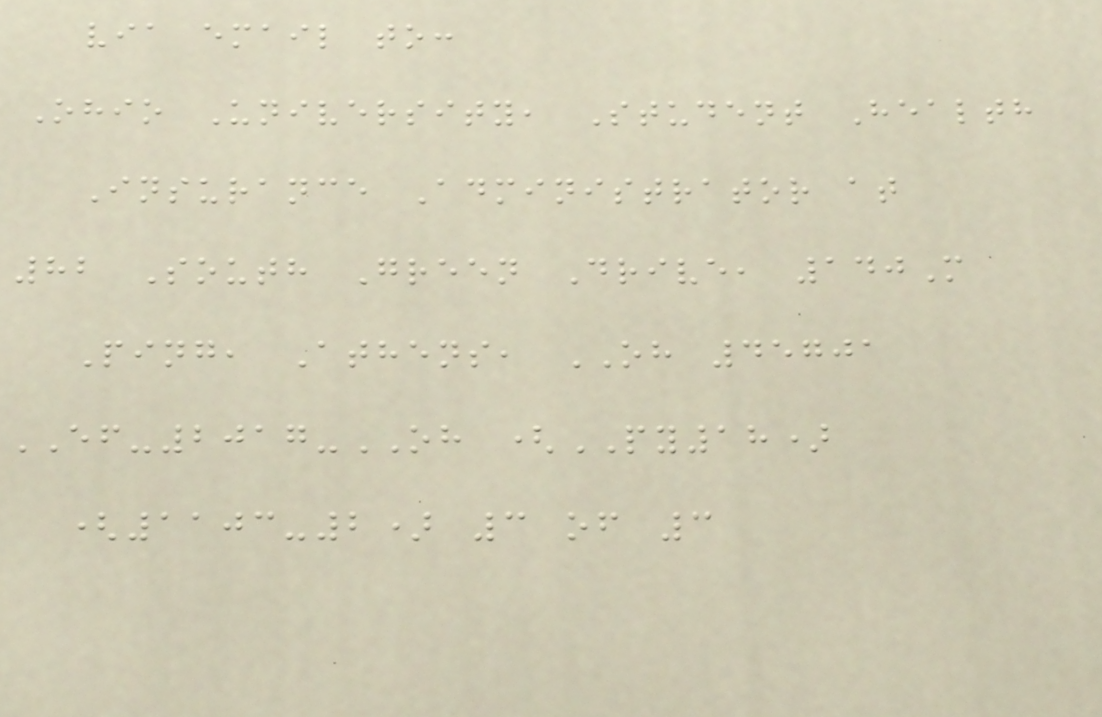via email to:
Ohio University, Student Health
Insurance Administrator at
82 South Green Drive, 140M
Ping, Athens, OH 45701
EF-2017-OH (PY18)
(1103-2) 3 of 3
